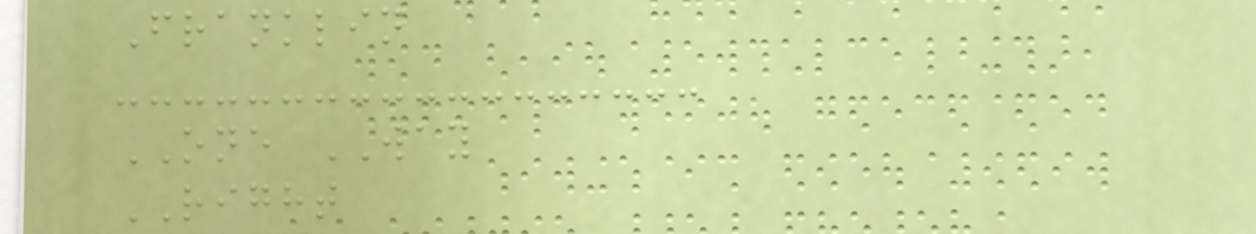Franklin
ONE WAY
RIGHT
